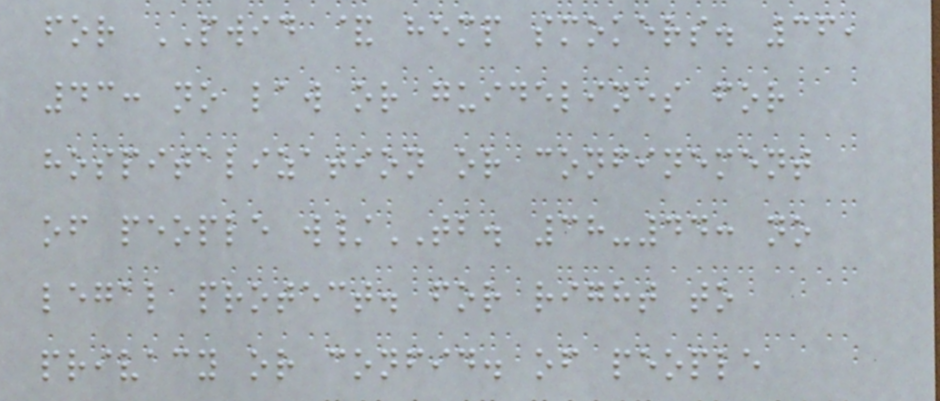for PWID & hemp smokers. 36,
43: no law or guidelines for
hospitalization or confinement
of people w/TB. 38-44: no
legal protect. for right to
privacy or confid. of people
